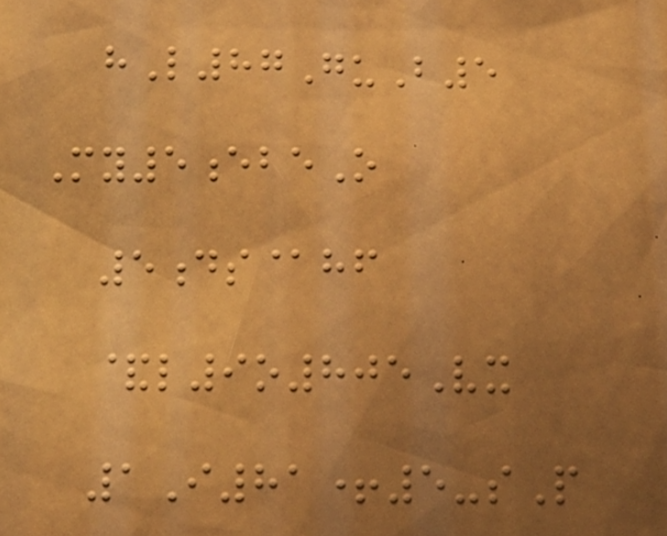hL87GuB5
My5ebeO
5ds@hf
&l9o805Vx
1I81+5-sP
